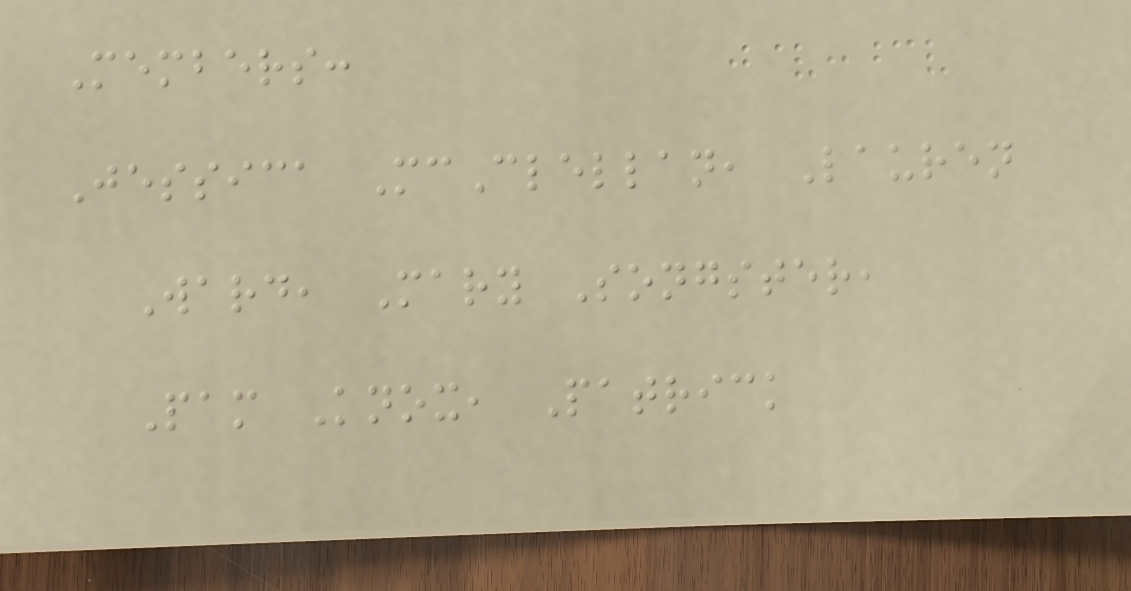Members:
Jessica McClellan, Lauren
Ward, Mary Songster,
Pam Knox, Patrick
